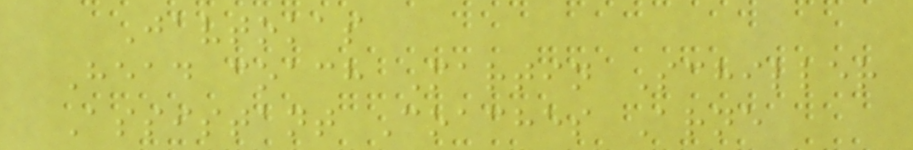Javtokas
Head coach Martin Schiller
Assistant Coaches Arne
